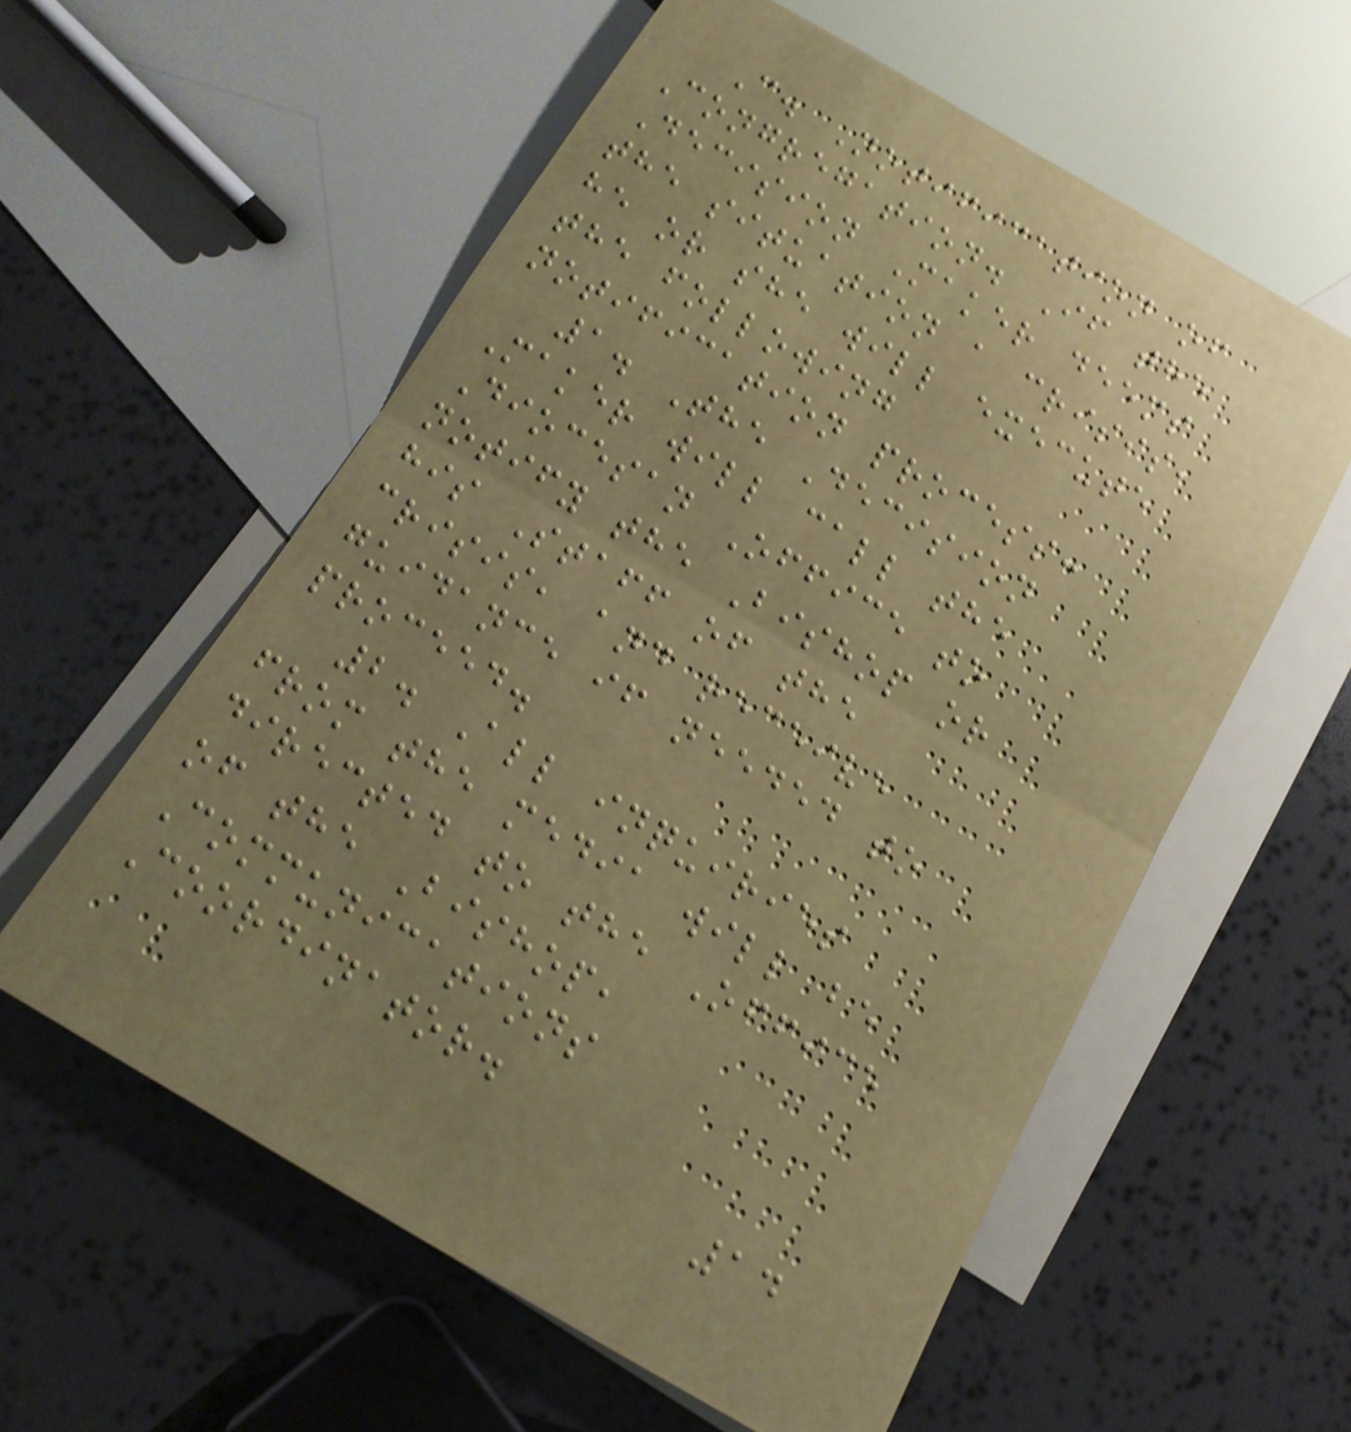C. Notification of
Congregation. If the
Decision Maker deems
the situation a crisis,
he or she will execute
the following
notification process:
1. The Decision
Maker will call the
Diocesan Office to
notify the Bishop or
his Staff of the
crisis, and receive
guidance if needed to
proceed.
2. All inquiries
from the media will be
directed to the Office
of the Bishop,
Communications
Coordinator.
14
